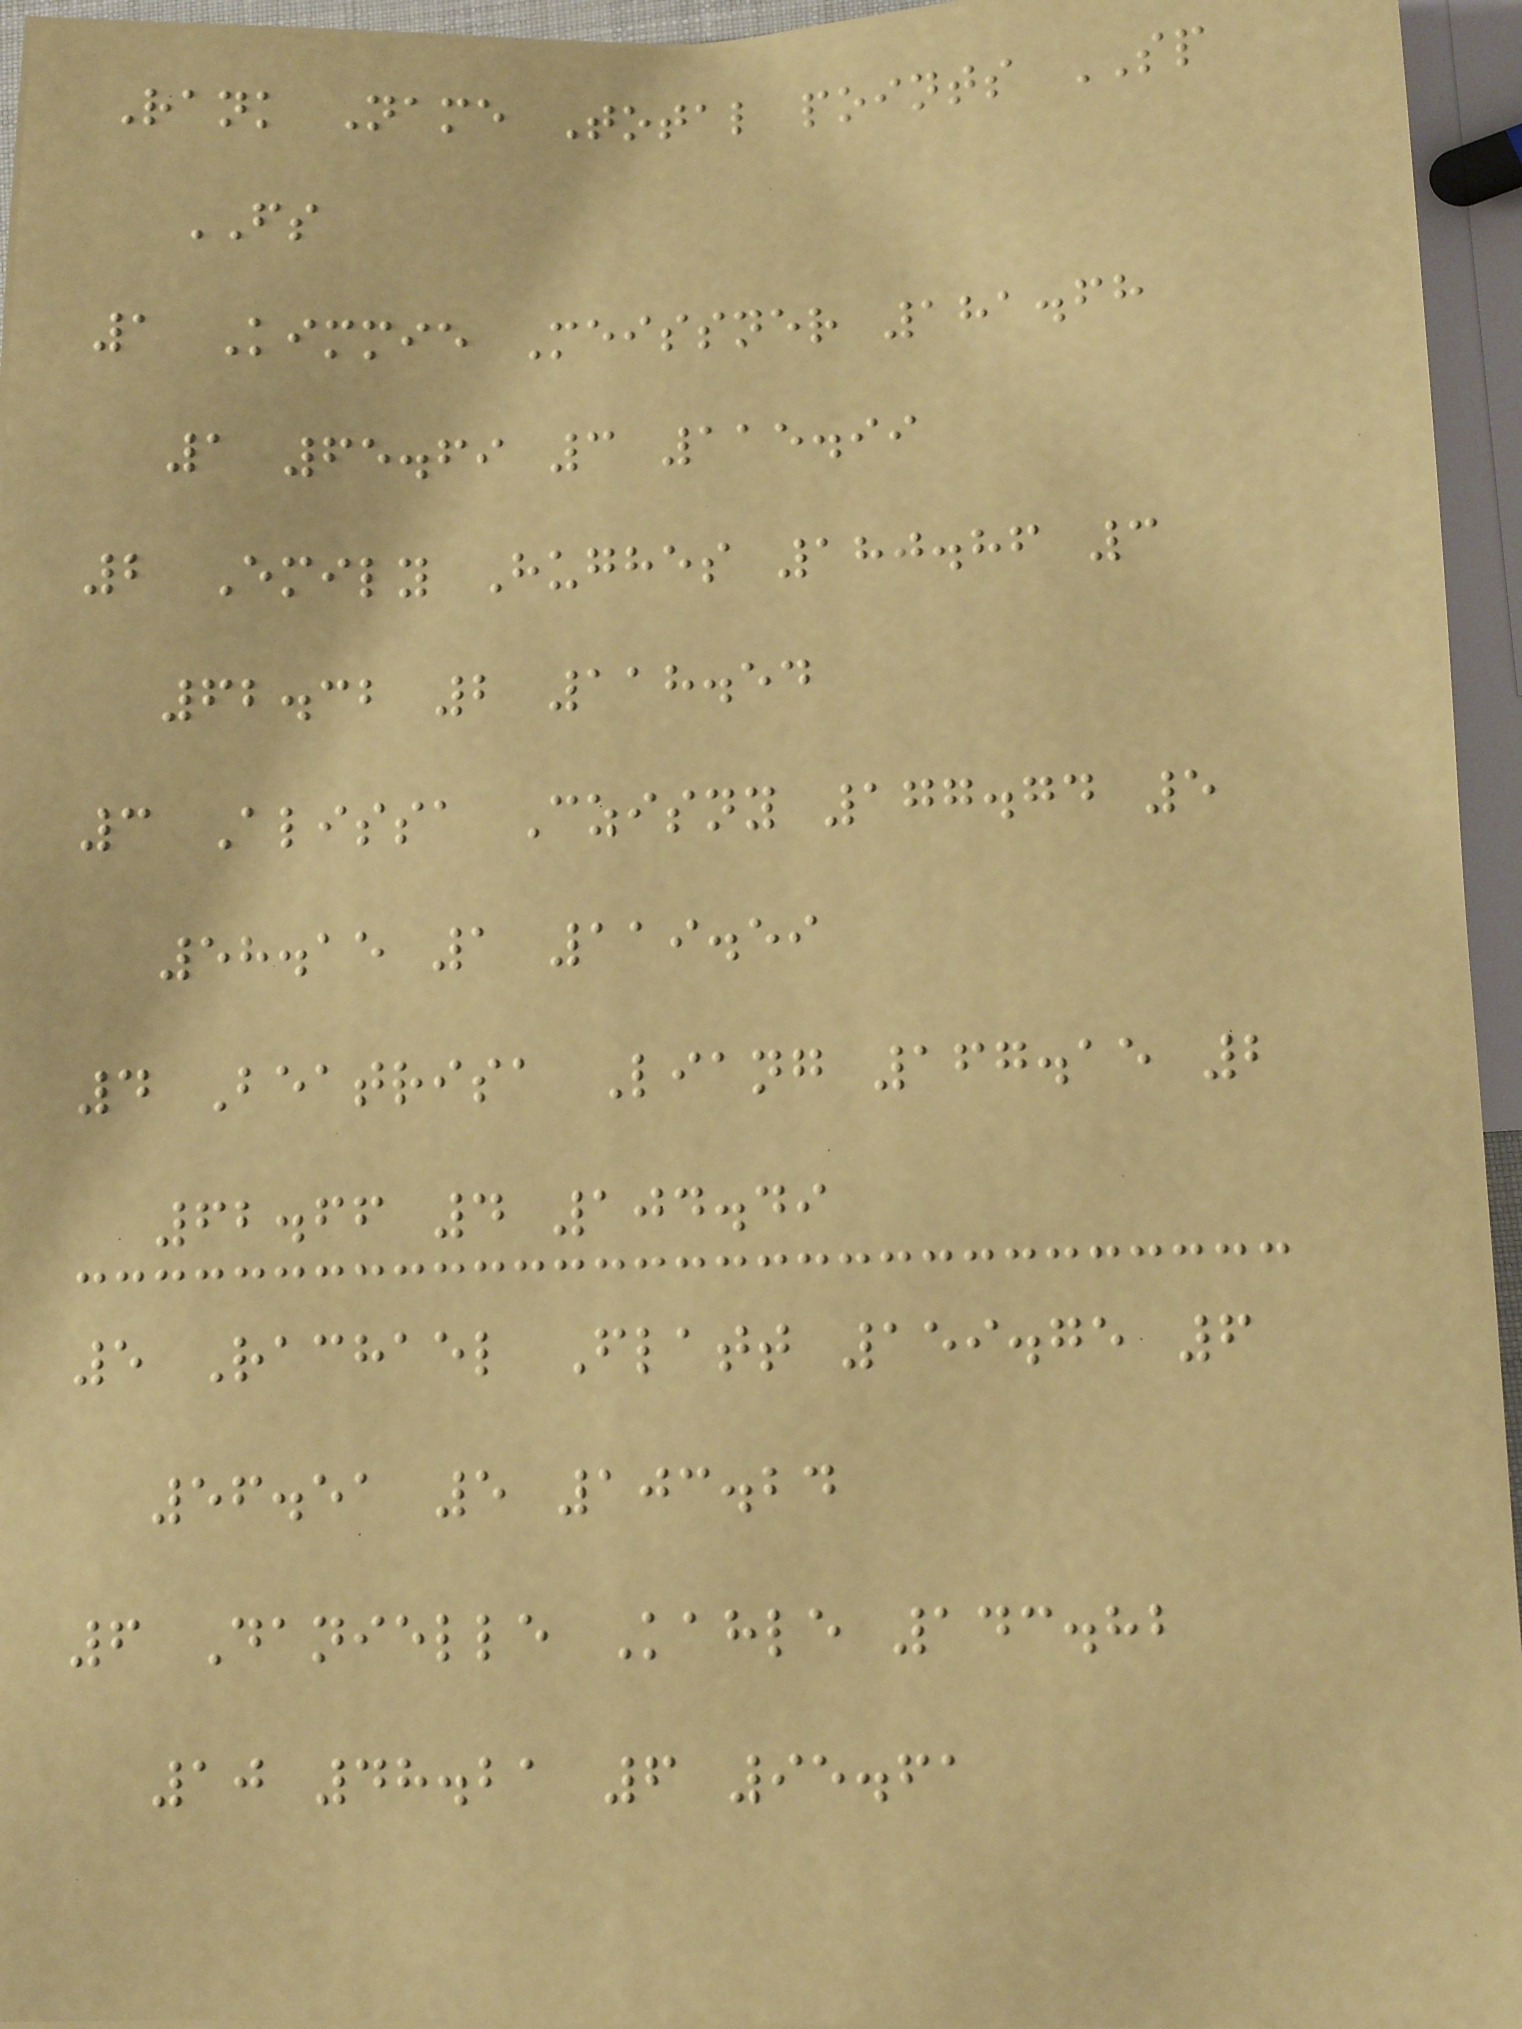Rank Name Total points SP
FS
1 Kimmie Meissner 181.68
1 65.69 3 115.99
2 Emily Hughes 180.86 3
62.32 2 118.54
3 Alissa Czisny 177.74 5
58.15 1 119.59
4 Beatrisa Liang 167.15 2
62.66 4 104.49
5 Rachael Flatt 159.75 6
56.51 5 103.24
6 Danielle Kahle 143.82
10 48.21 6 95.61
